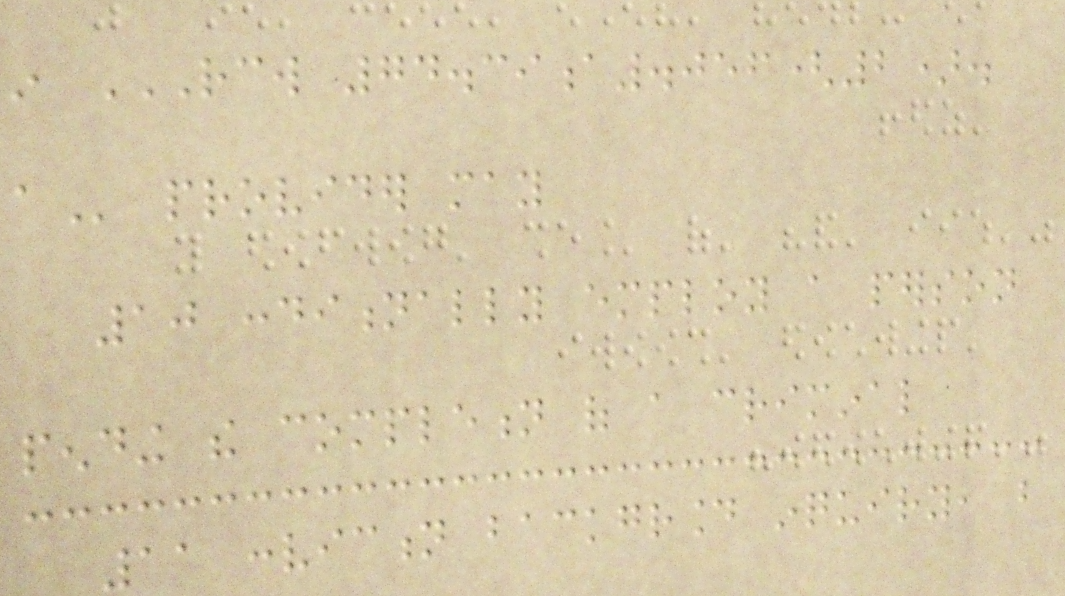in RCW 74.39A.056(2).
A provider may
10 conditionally employ a person
pending the completion of a criminal
11 conviction background inquiry, but
